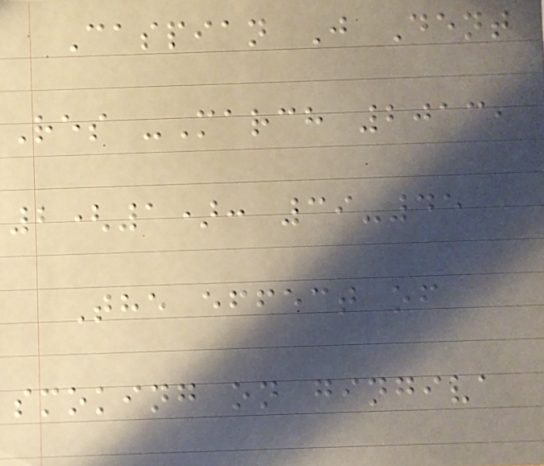Caspian J Dent
Res -March 2013,
2(1): 39-45
The effect of
smoking on gingiva
